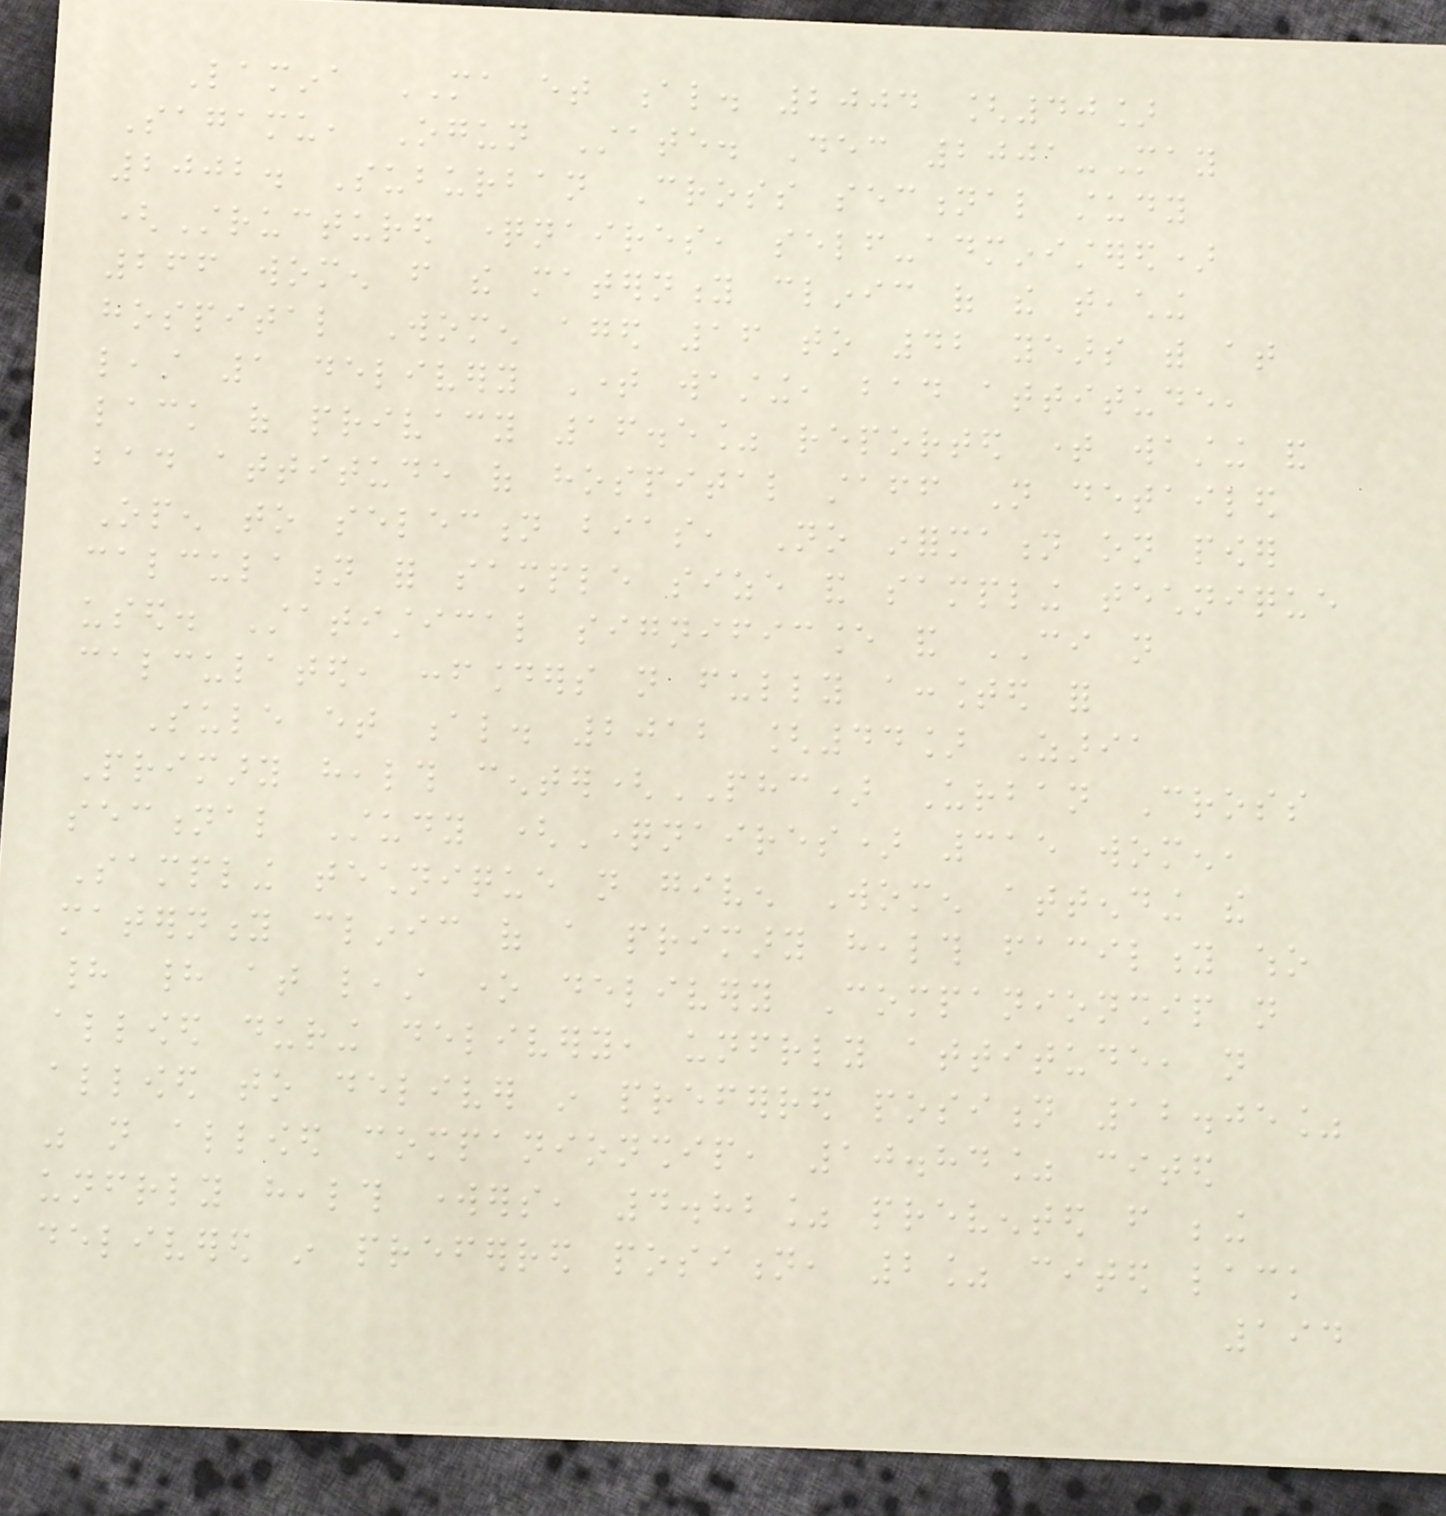Lamina MA et al. 2004 [40]
Sagamu, Ogun State. Dec 2001-May
2002. Suburban Cross sectional study
(Structured questionnaires, self-administered)
266 women from the maternity clinic of the teaching
hospital Women aged 16 to 42 years with at
least 1 delivery Time wasting, bad attitude,
lack of privacy 16.5% reported time wasting and
bad attitude of hospital staff Not detailed
Open to selection bias, No information on power
calculation for sample size and sampling technique
used. Statistical significance and CI not
calculated, confounders not fully accounted for
Sule et al. 2012 [44] Zaria
Primary health center(PHC) Urban Cross
sectional Study (Questionnaires) 315 women,
Sampling technique not given Women attending the
maternity clinic of a primary health facility who
had had at least one delivery Companionship not
allowed during delivery, unfriendly attitude, not
allowed to deliver in preferred position 12.05%
was not allowed companionship, 10.84% cited
unfriendly health workers, 4.82% prevented from being
delivered in preferred position, 2% cited lack
194
